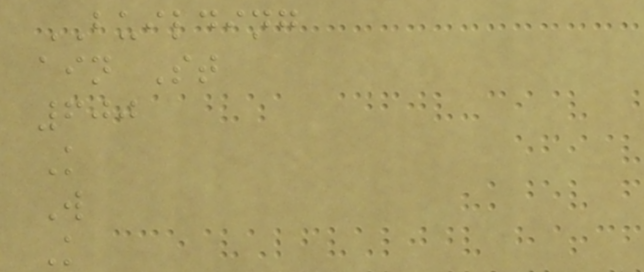BUILDING
ain St
600
K
W
K
